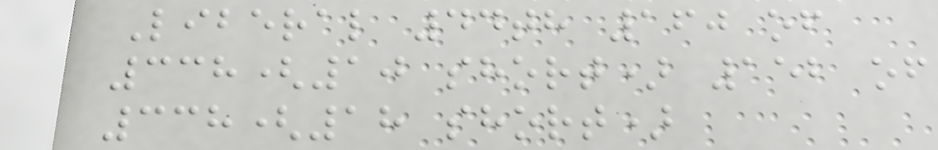Liberal 44th 160 of
338(10 short) 152 of
338(18 short)
